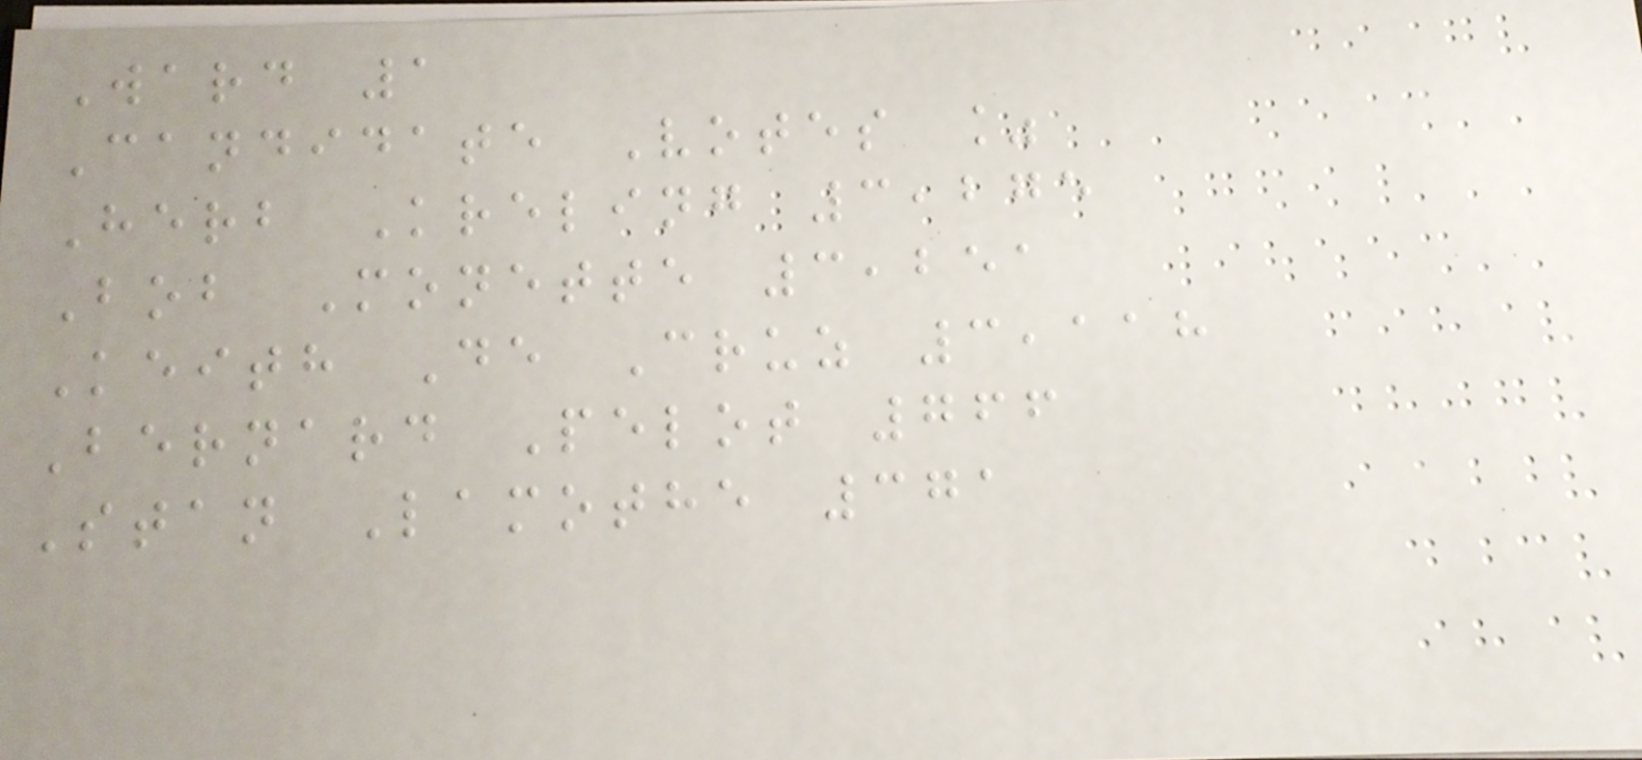Ward 1
Candidate Votes %
Herb Kreling 3,275
Bob Monette 3,251
Keith De Cruz 3,118
Bernard Pelot 766
Stan Lamothe 371
